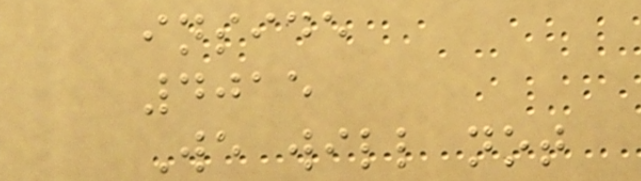inside
4015
We will not
